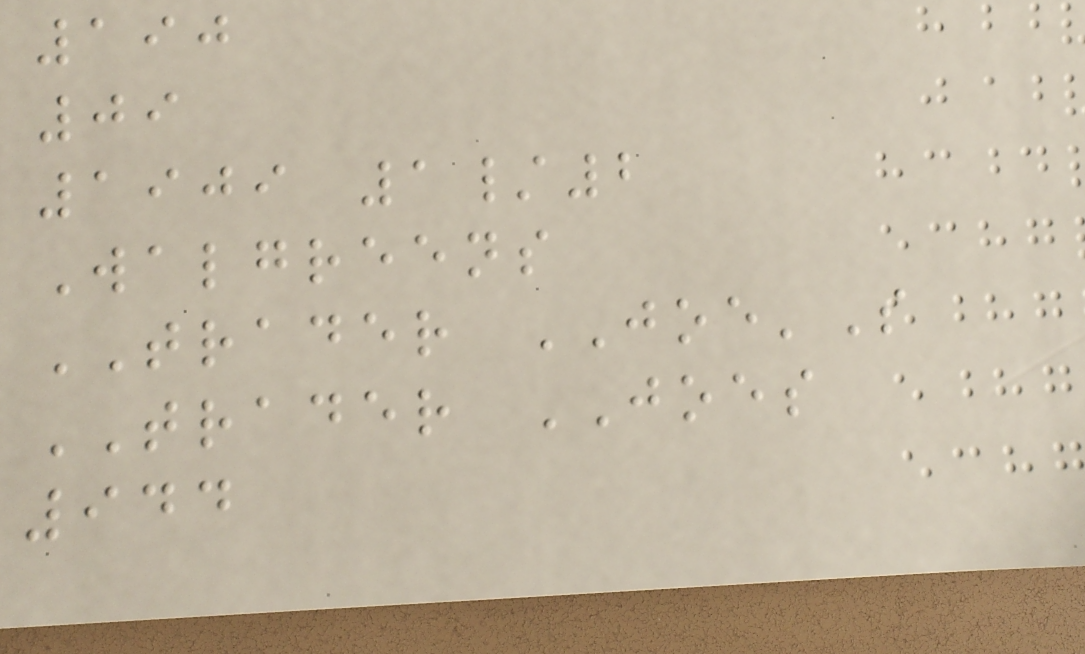190
09
1909 1/2
Walgreens
TRADER JOE'S
TRADER JOES
944
